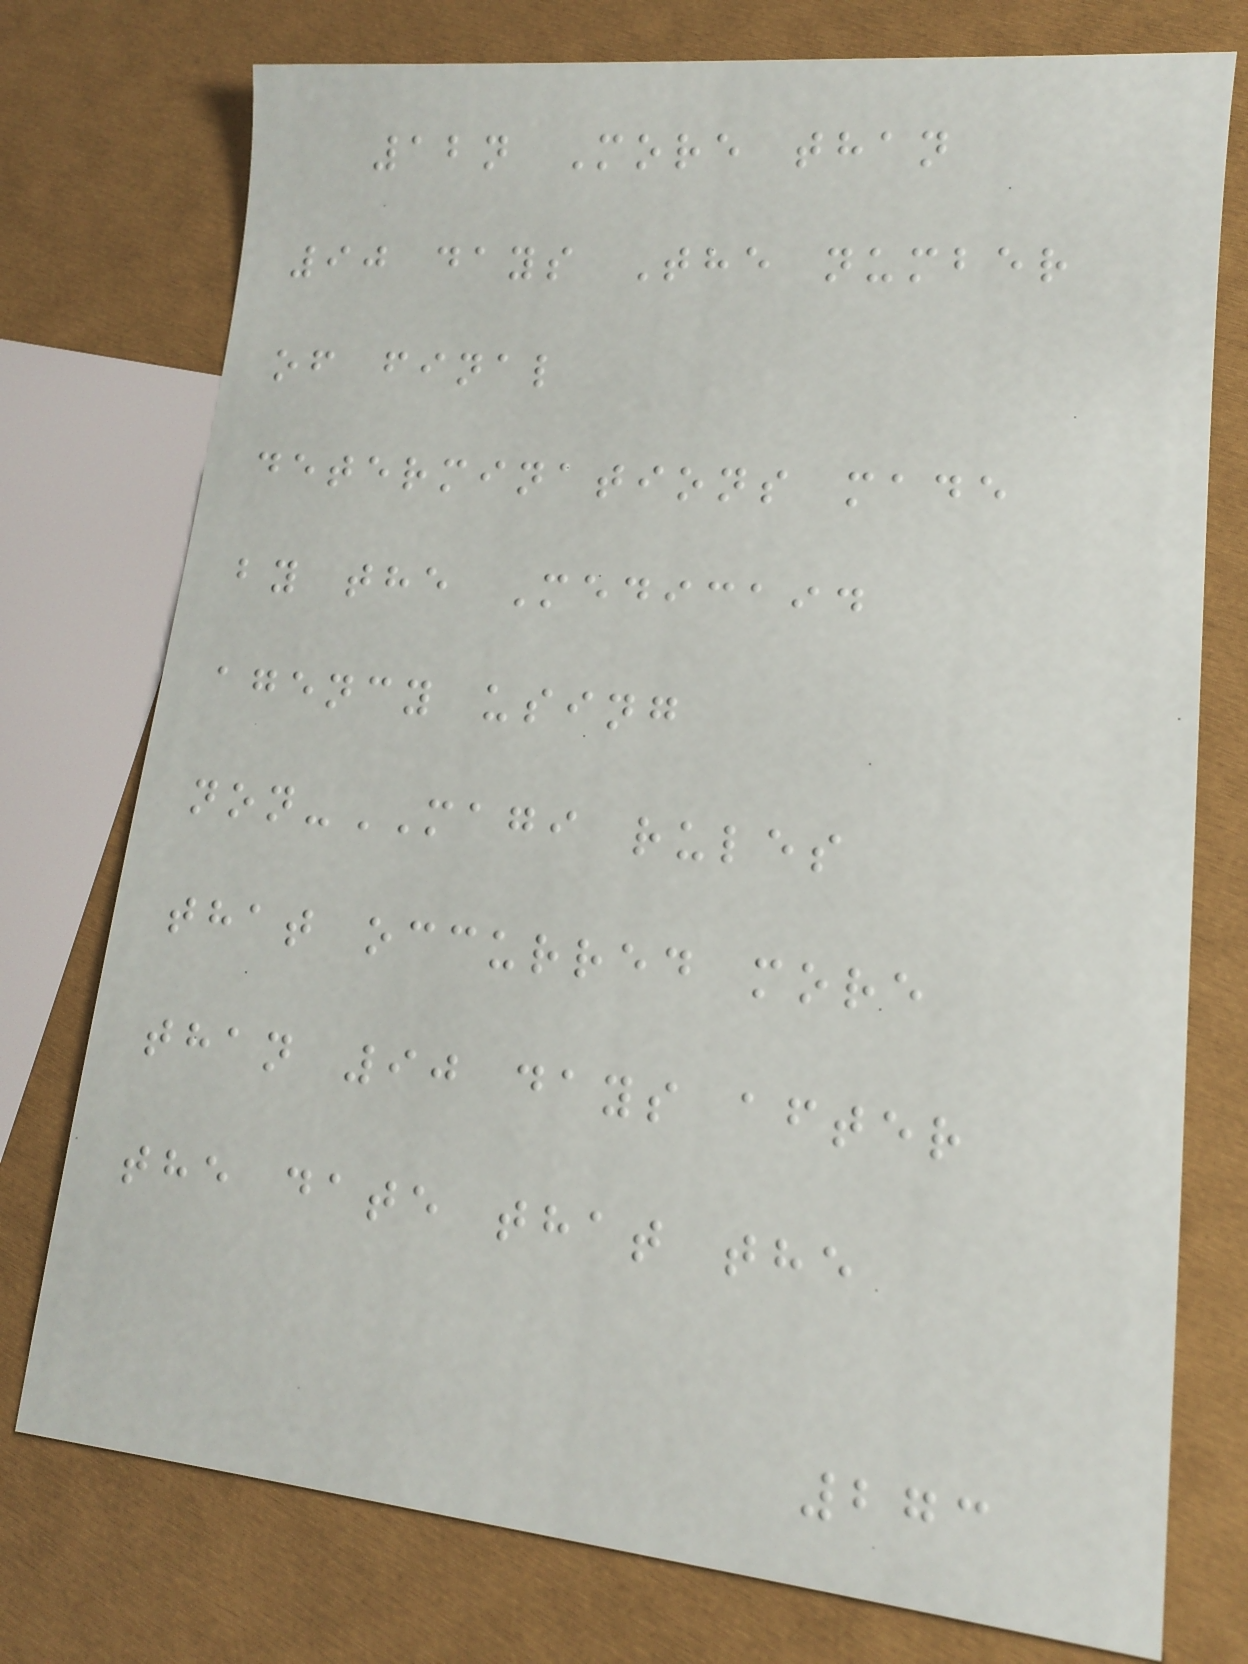12n More than
90 days The number
of final
determinations made
by the Medicaid
agency using
non-MAGI rules
that occurred more
than 90 days after
the date that the
273
